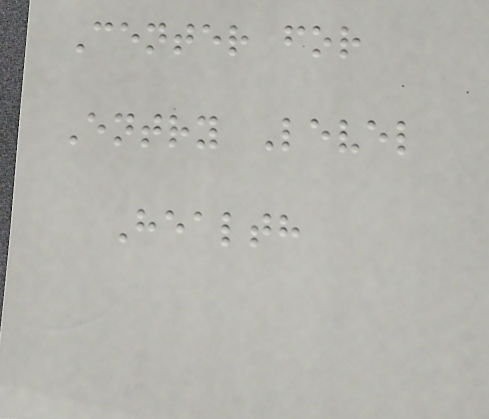Center for
Entry Level
Health
